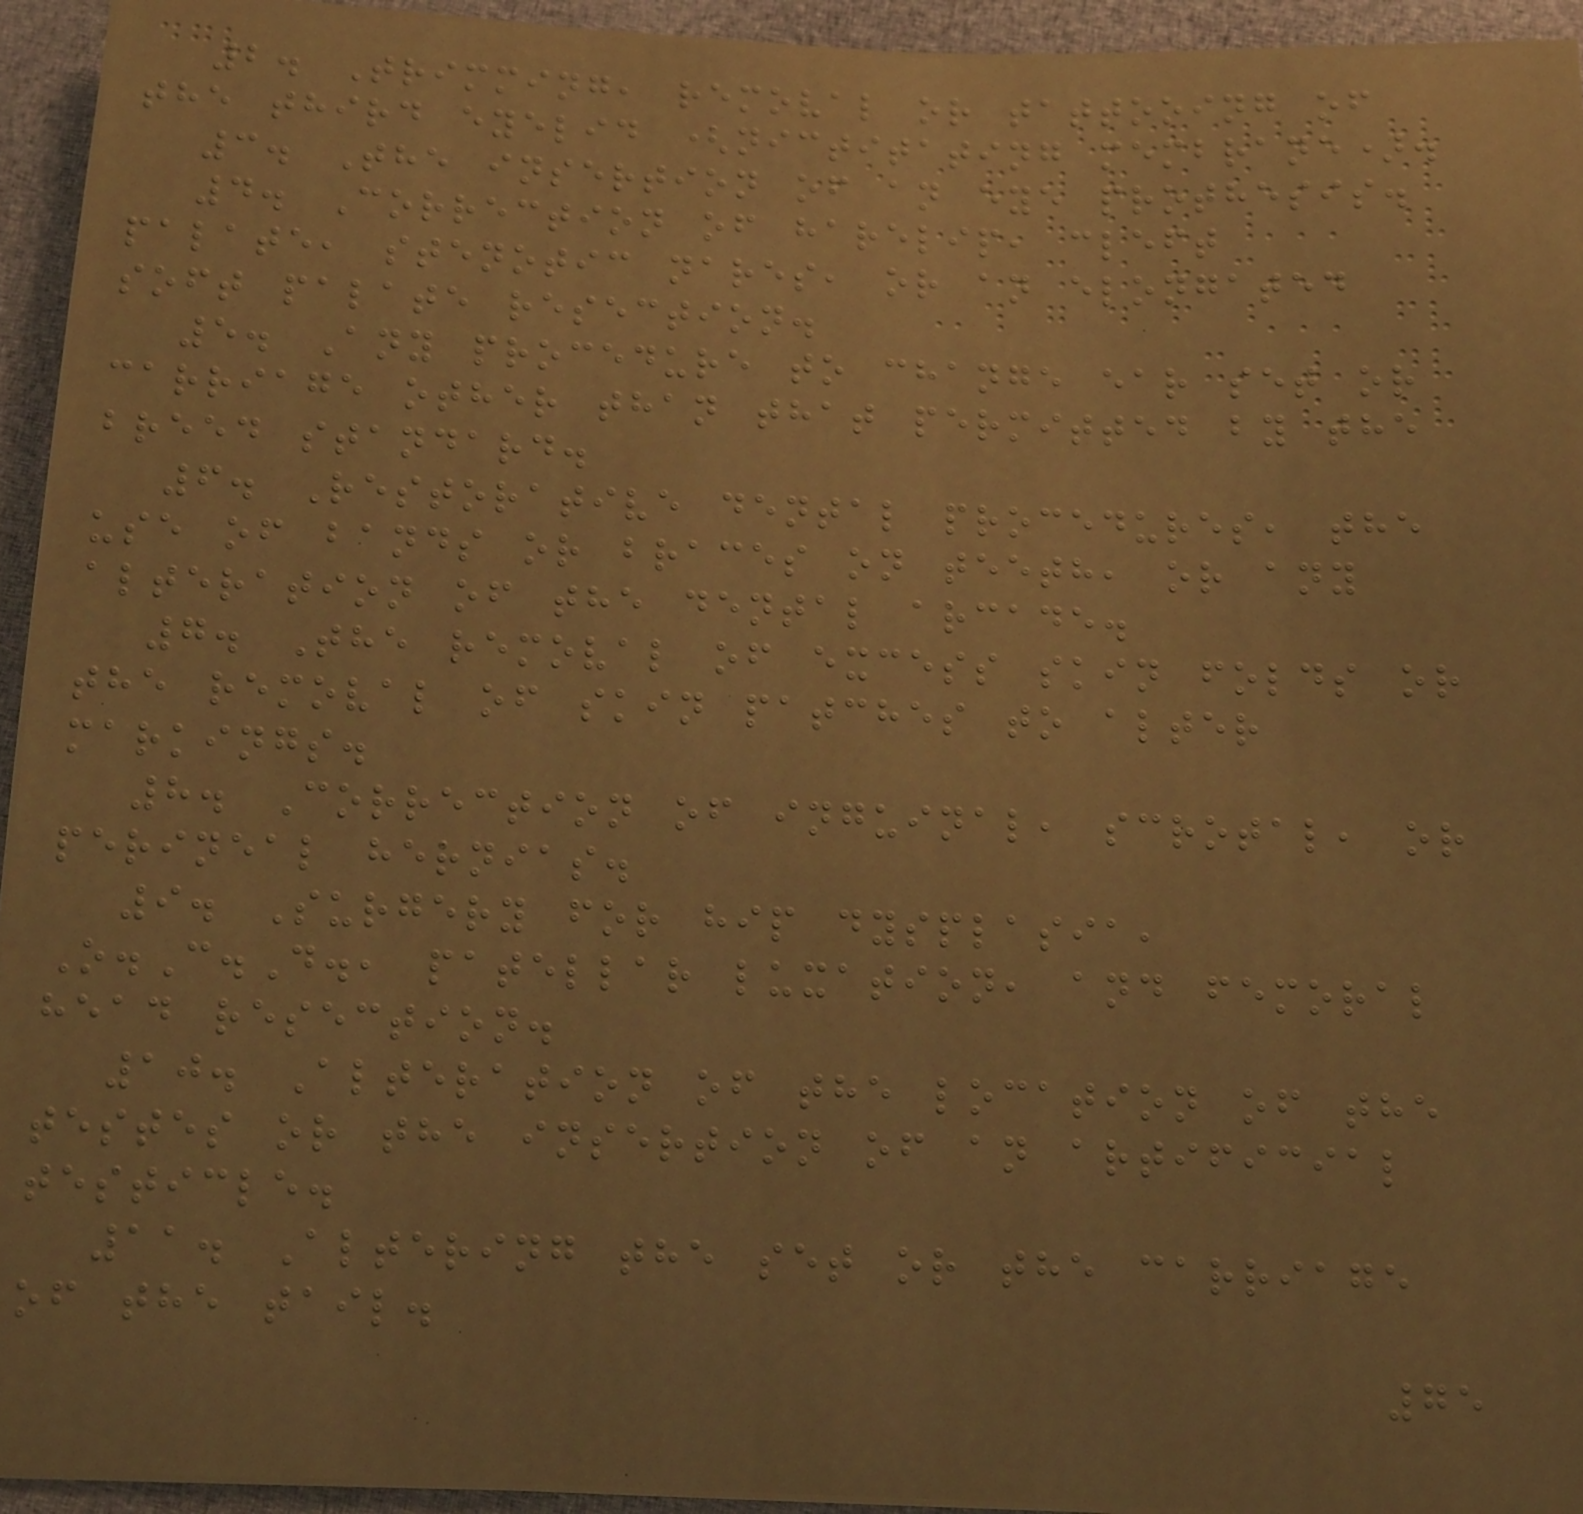2. Trimming, removal or tattooing of
the third eyelid (nictitating membrane).
3. The insertion of an eye prothesis.
4. Correction of harelip, cleft
palate, stenotic nares, or an elongated
soft palate resection.
5. Any procedure to change ear set or
carriage other than that permitted by the
breed standard.
6. Restorative dental procedures, the
use of bands or braces on teeth, or any
alteration of the dental arcade.
7. The removal of excess skin folds or
the removal of skin patches to alter
markings.
8. Correction of inguinal, scrotal, or
perineal hernias.
9. Surgery for hip dysplasia,
O.C.D., patellar luxation, and femoral
head resection.
10. Alteration of the location of the
testes or the insertion of an artificial
testicle.
11. Altering the set or the carriage
of the tail.
75
